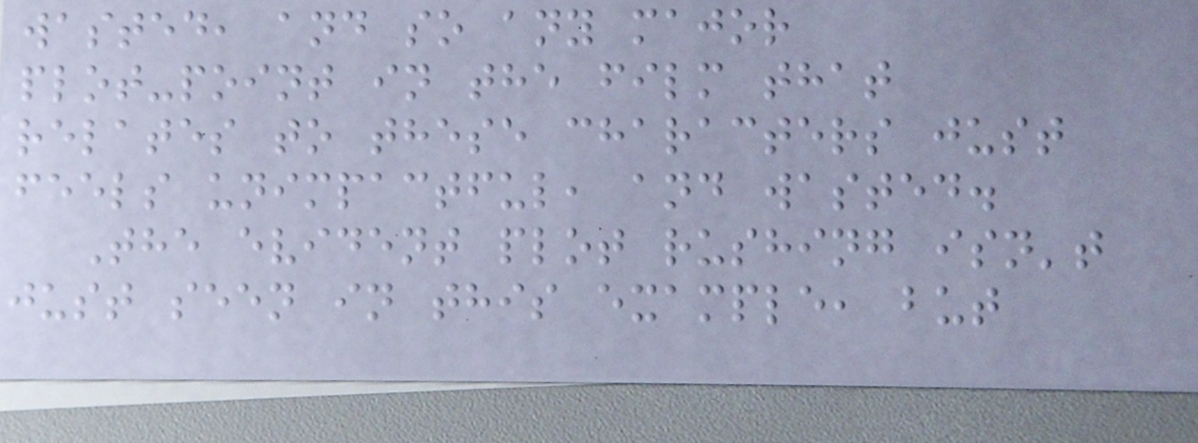wasted, and so any major
plot-point in the film that
relates to these characters just
feels unimpactful, and wasted.
The evident plot rushing isn't
just seen in this example, but
